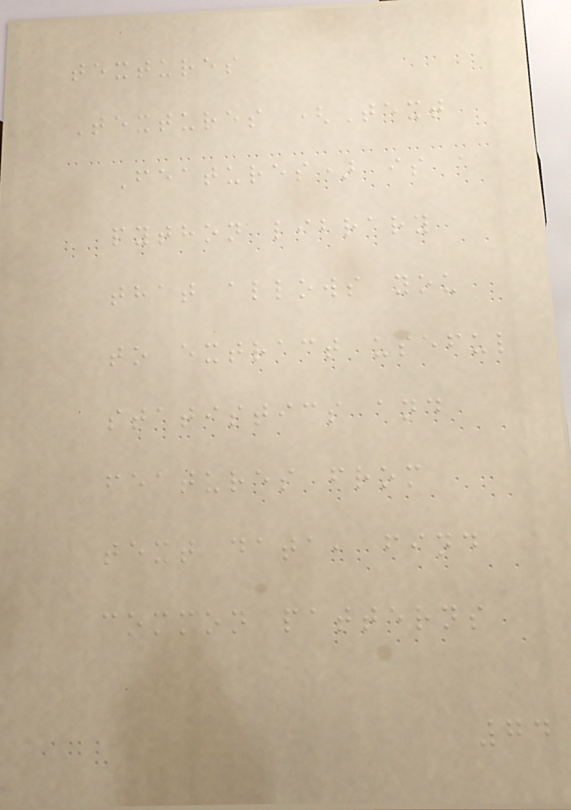textures
Textures (Text
Features) is a
python library
that allows you
to extract useful
statistics and
features from
text data, find
common patterns
74
